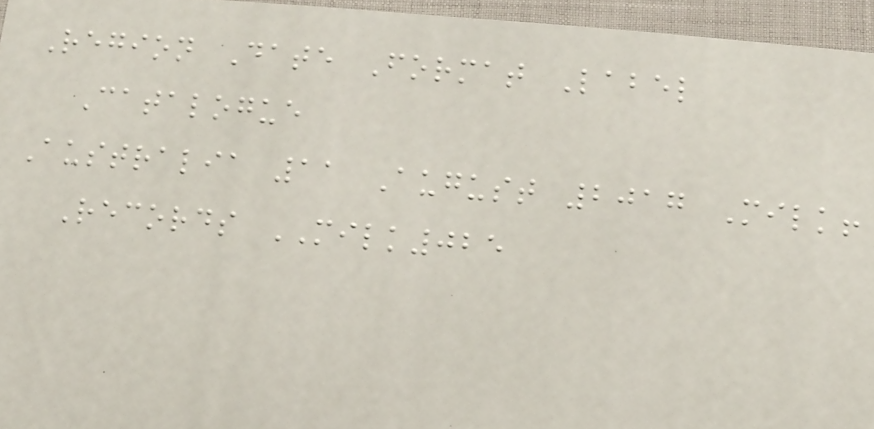Region Date Format Label
Catalogue
Australia 11 August 2017 Milk!
Records MILK025
